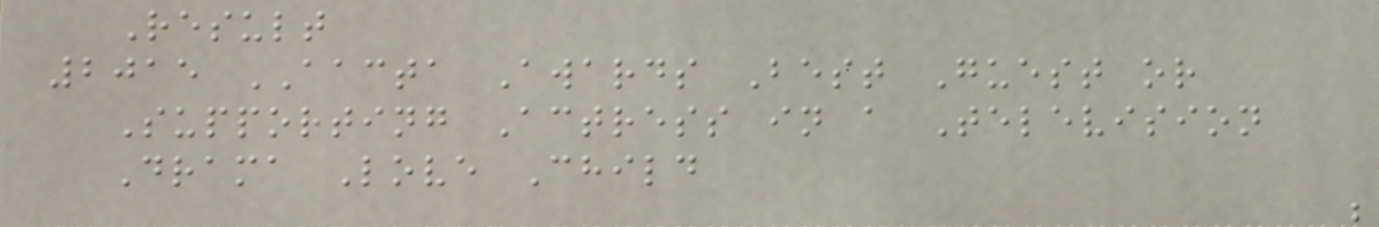Result
2015 AACTA Awards Best Guest or
Supporting Actress in a Television
Drama Love Child
